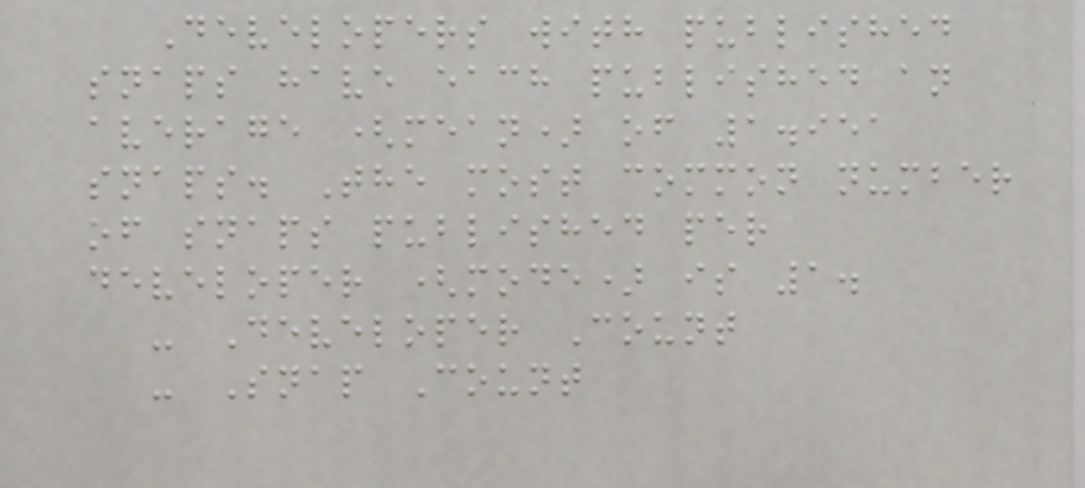Developers with published
snaps have each published an
average (mean) of 1.951
snaps. The most common number
of snaps published per
developer (mode) is 1.
- Developer Count
- Snap Count
